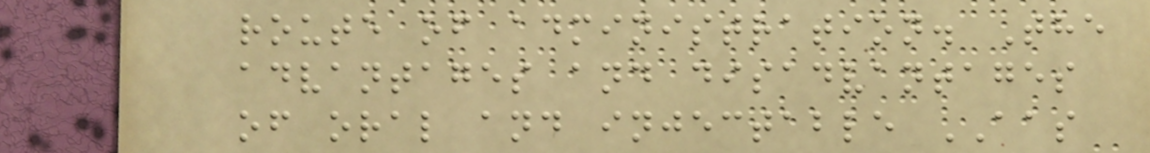route of administration. The
advantages and disadvantages
of oral and injectable AAS
